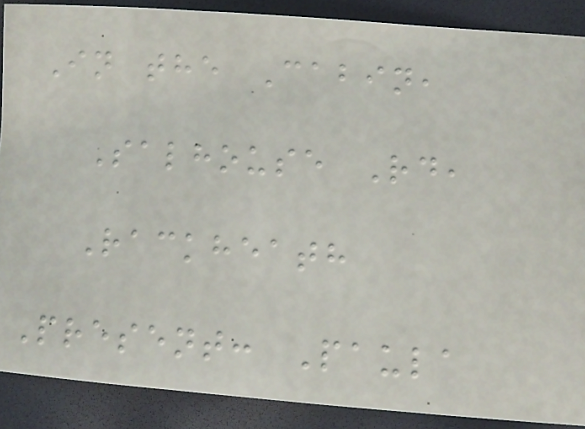In the Cabin,
Salhouse Rd,
Rackheath
Present: Paula
